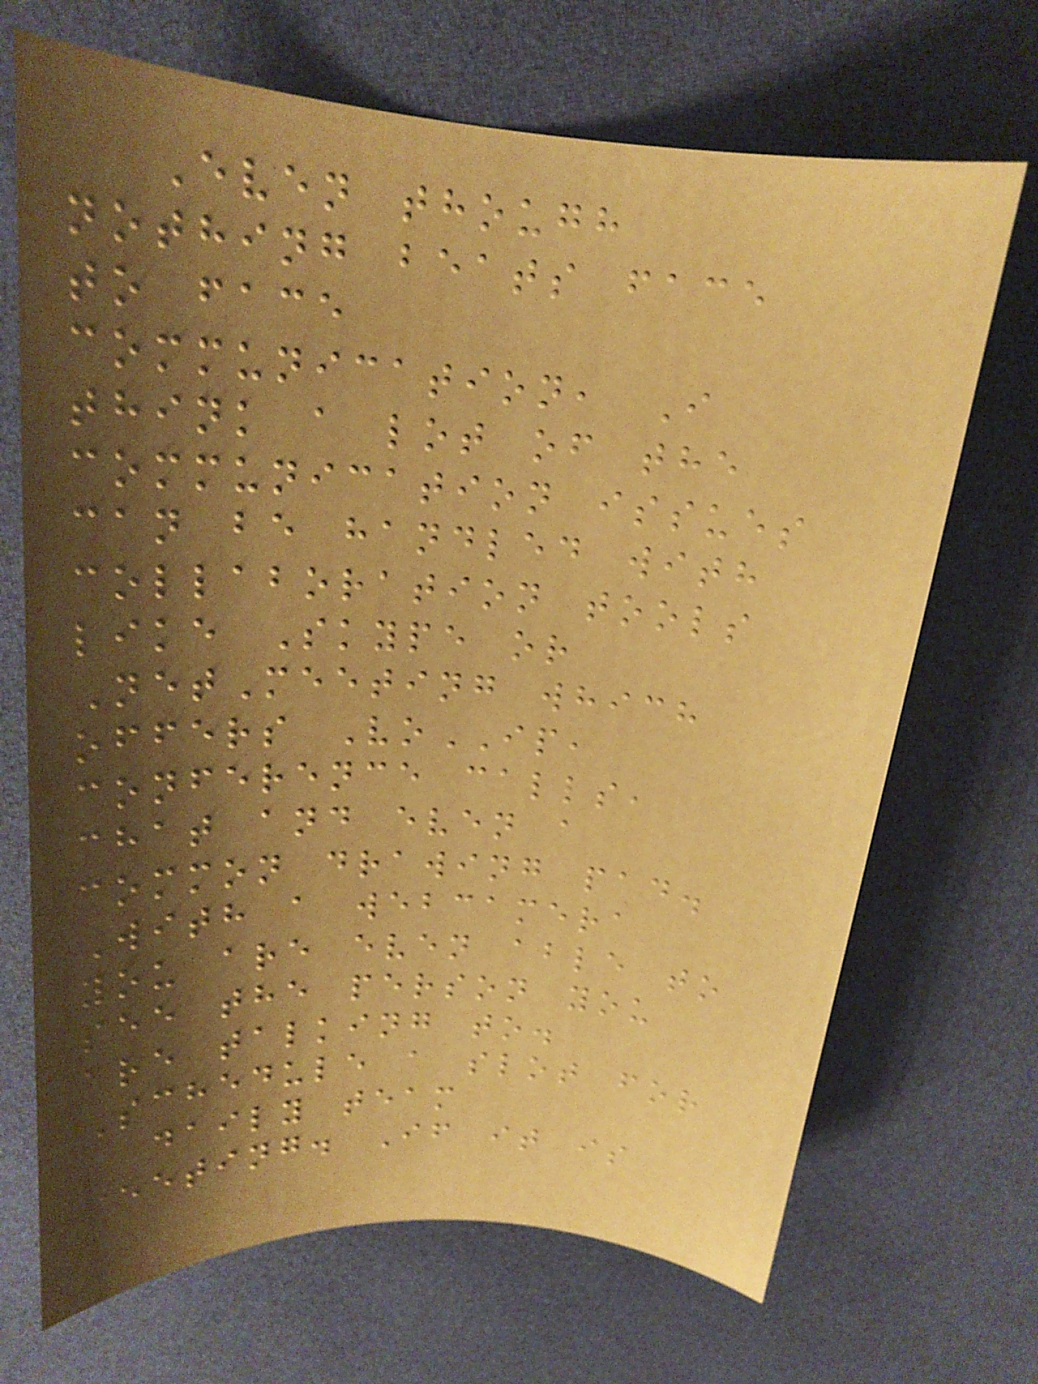Even though
nothing beats face
to face
communication, I
think a lot of the
communication issues
can be handled with
collaboration tools
like Skype or
NetMeeting which
offers VoIP,
conference calls,
chat and even a
common drawing pad.
With a webcamera
you are even able to
see the person you
are talking to.
Schedule a slot for
a daily team
meeting. If it is
